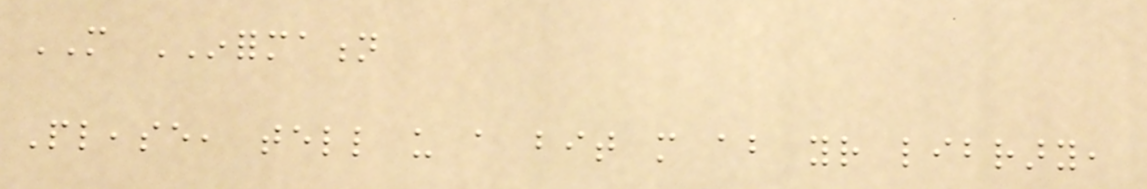MORE INFORMATION
Please, tell us a bit more about your library,
